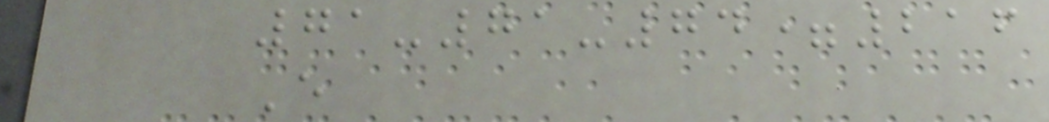71-71-74=216
E
